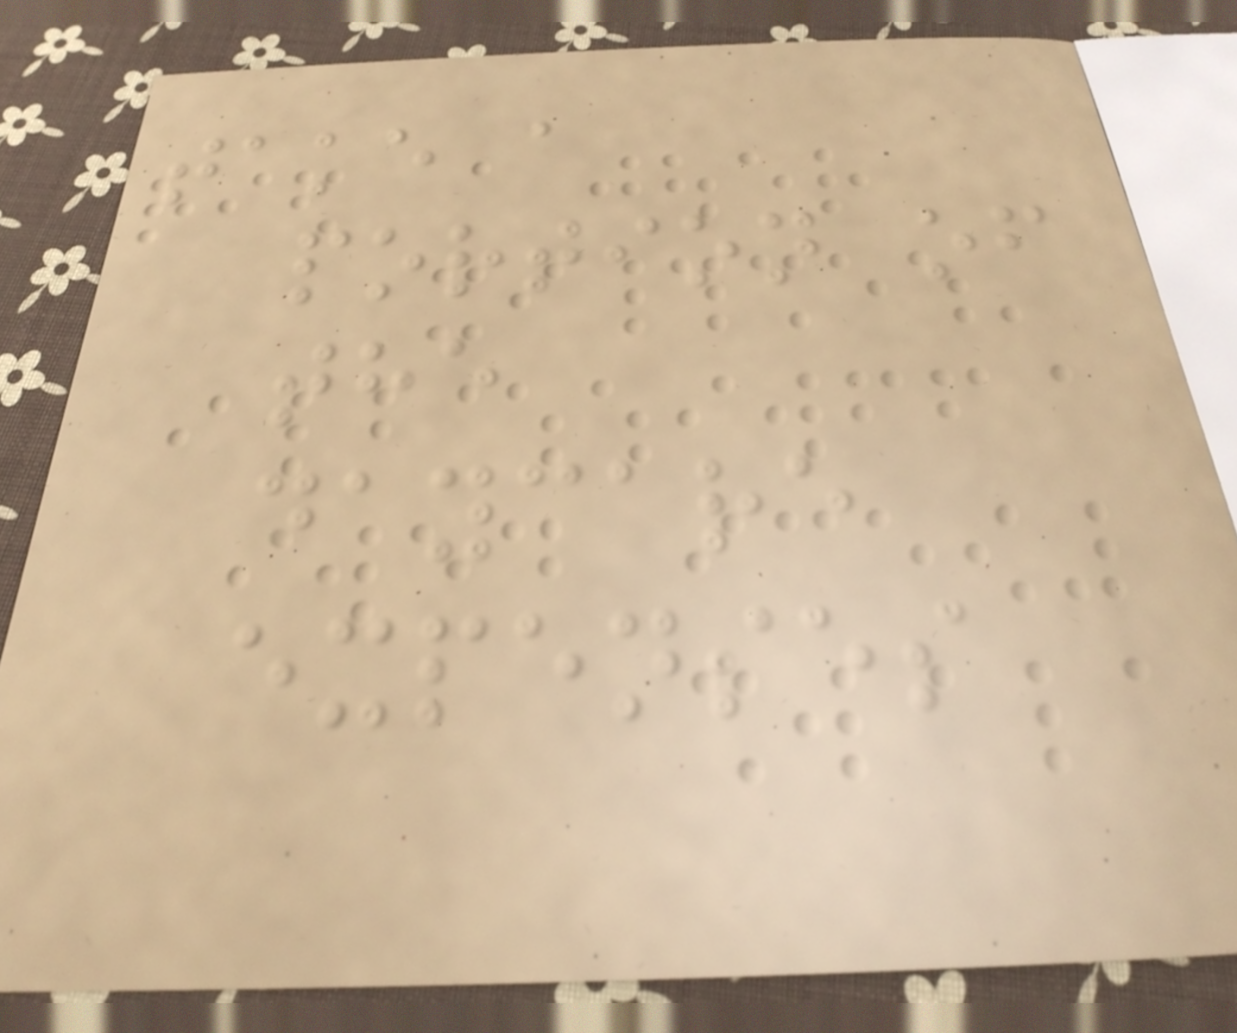take a
portion of
the
daycare
expenses
